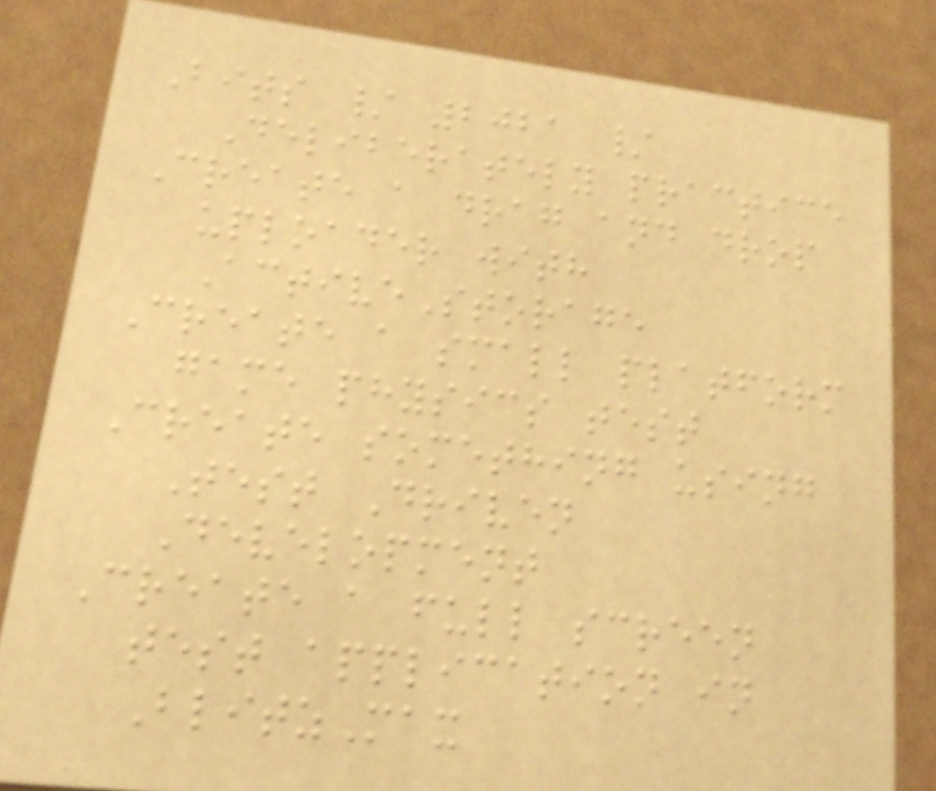Bits / 2021 /
Deliberately practice
Create a drag and drop
uploader with
ActiveStorage
Create a small platform
game physics test
Create something using
Test Driven
Development
Create a full screen
test application in
BlitzMax
